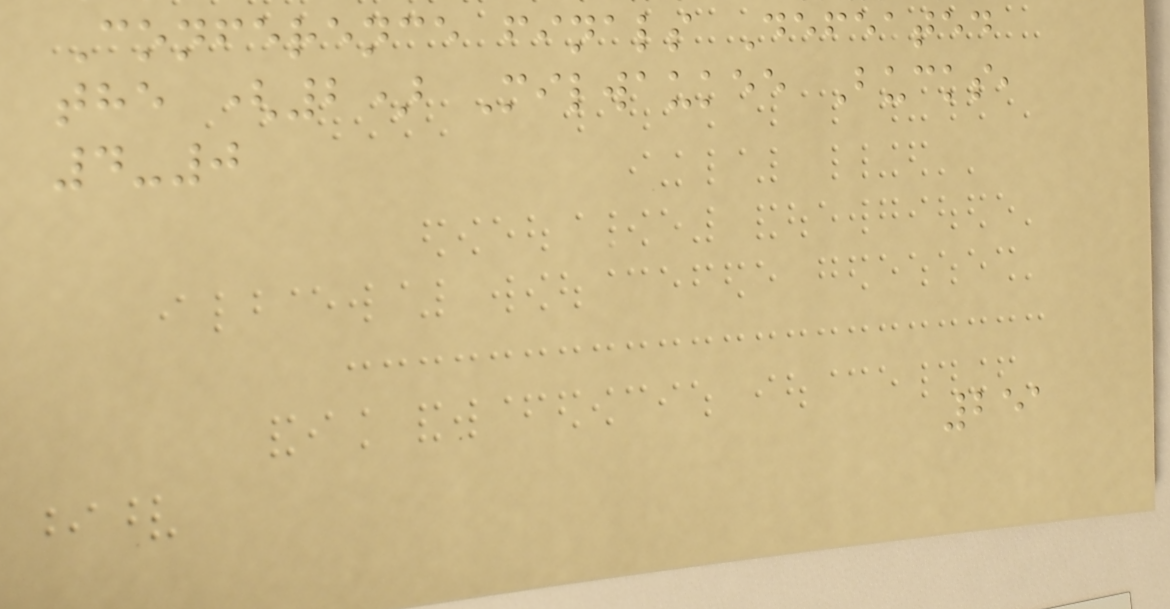Conference finals Defeated
the (2) Milwaukee Bucks,
4-0
251
